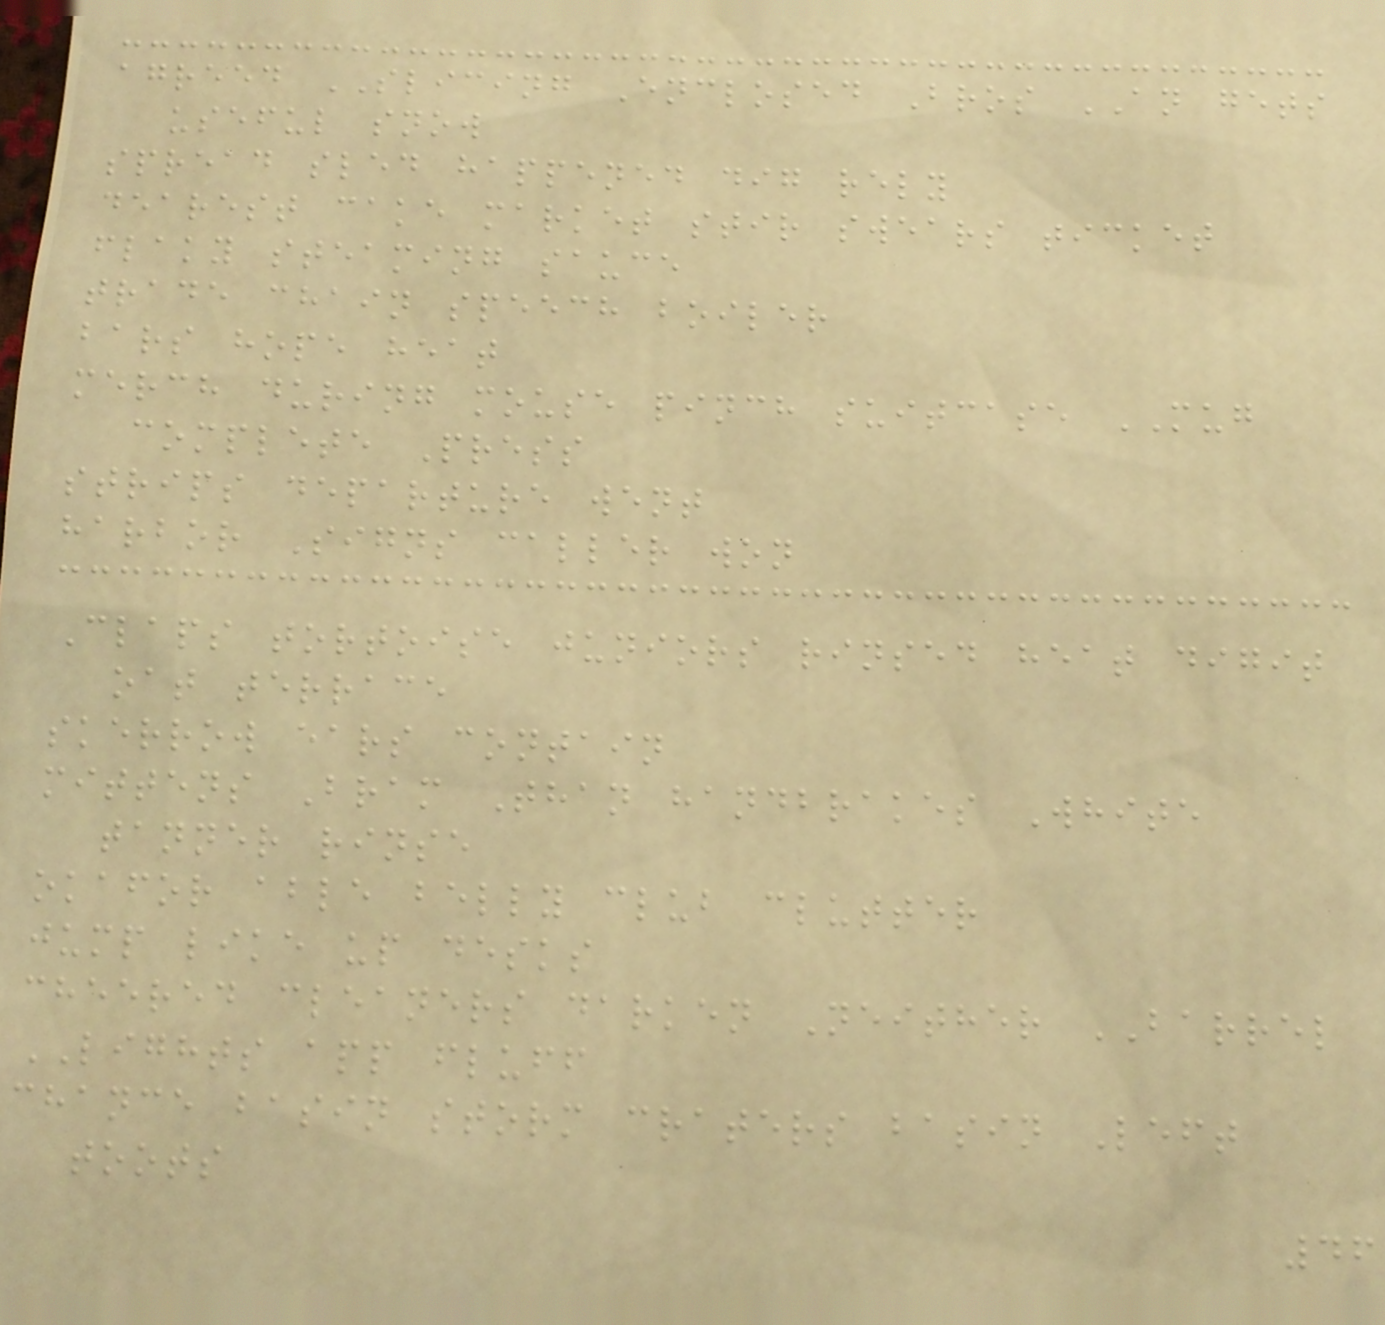agreed SLICING Enclosed Bros AN gets
useful snow
spread sled happened dig rely
dearest cake market stir swears ticket
flaky steaming sauce
trade chain speech boiler
bars hope heat
merch during mouse pinch suitcase MUG
complete Press
strips departure went
harbor Signs caller won
Claps tortoise juniors rinsed heat digit
oat terrace
skerrow ears contain
mittens Bram Than handbrakes White
tanner rinse
okafor able belly club clutter
jump like up desks
cheered cleaners darken Neither BARREL
LIGHTS app fluff
chance basin storm craters basin Left
toots
46
